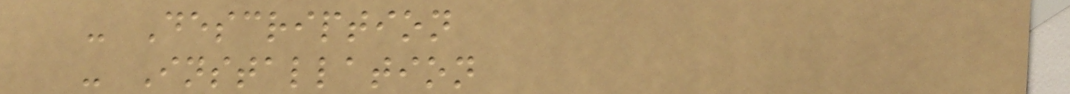- Description
- Installation
